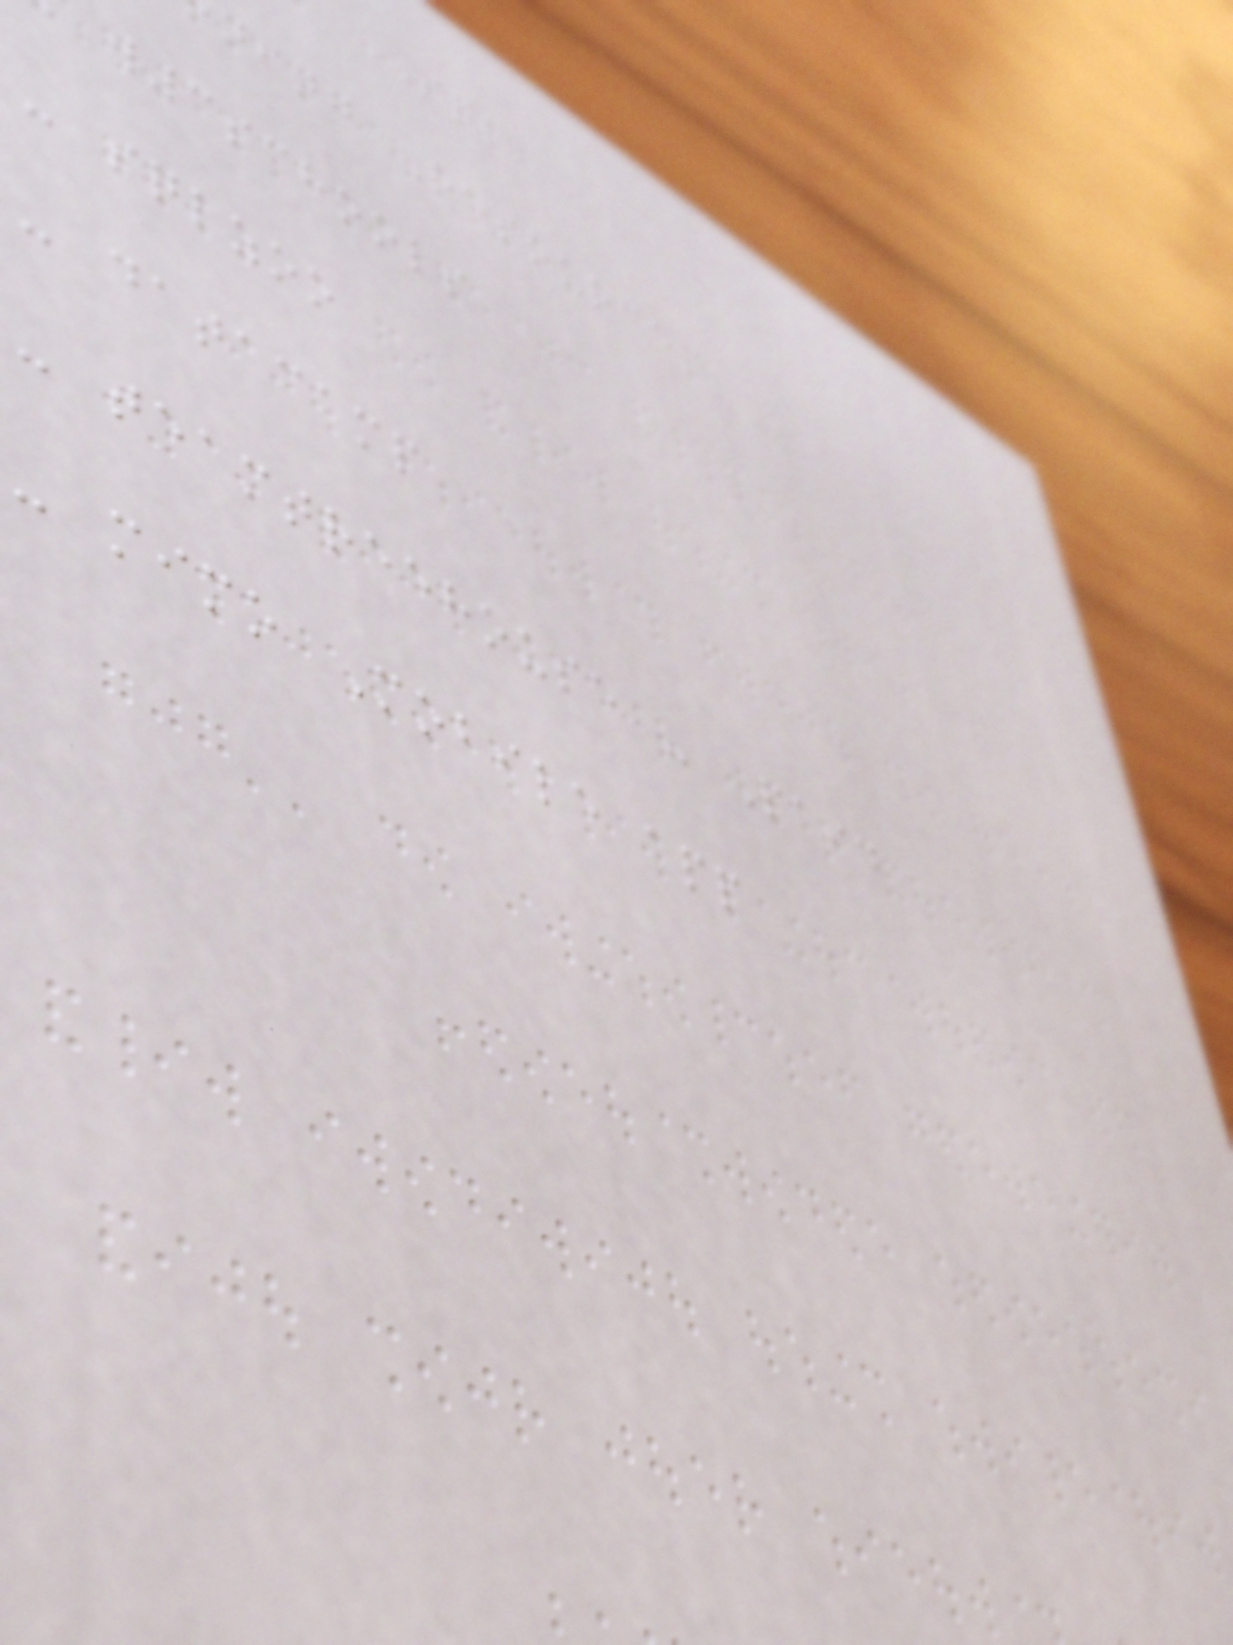SQL
ning Resources
w3schools
- sqlzoo
- datacamp
- teamtreehouse - Paid
- mimo Mobile app
